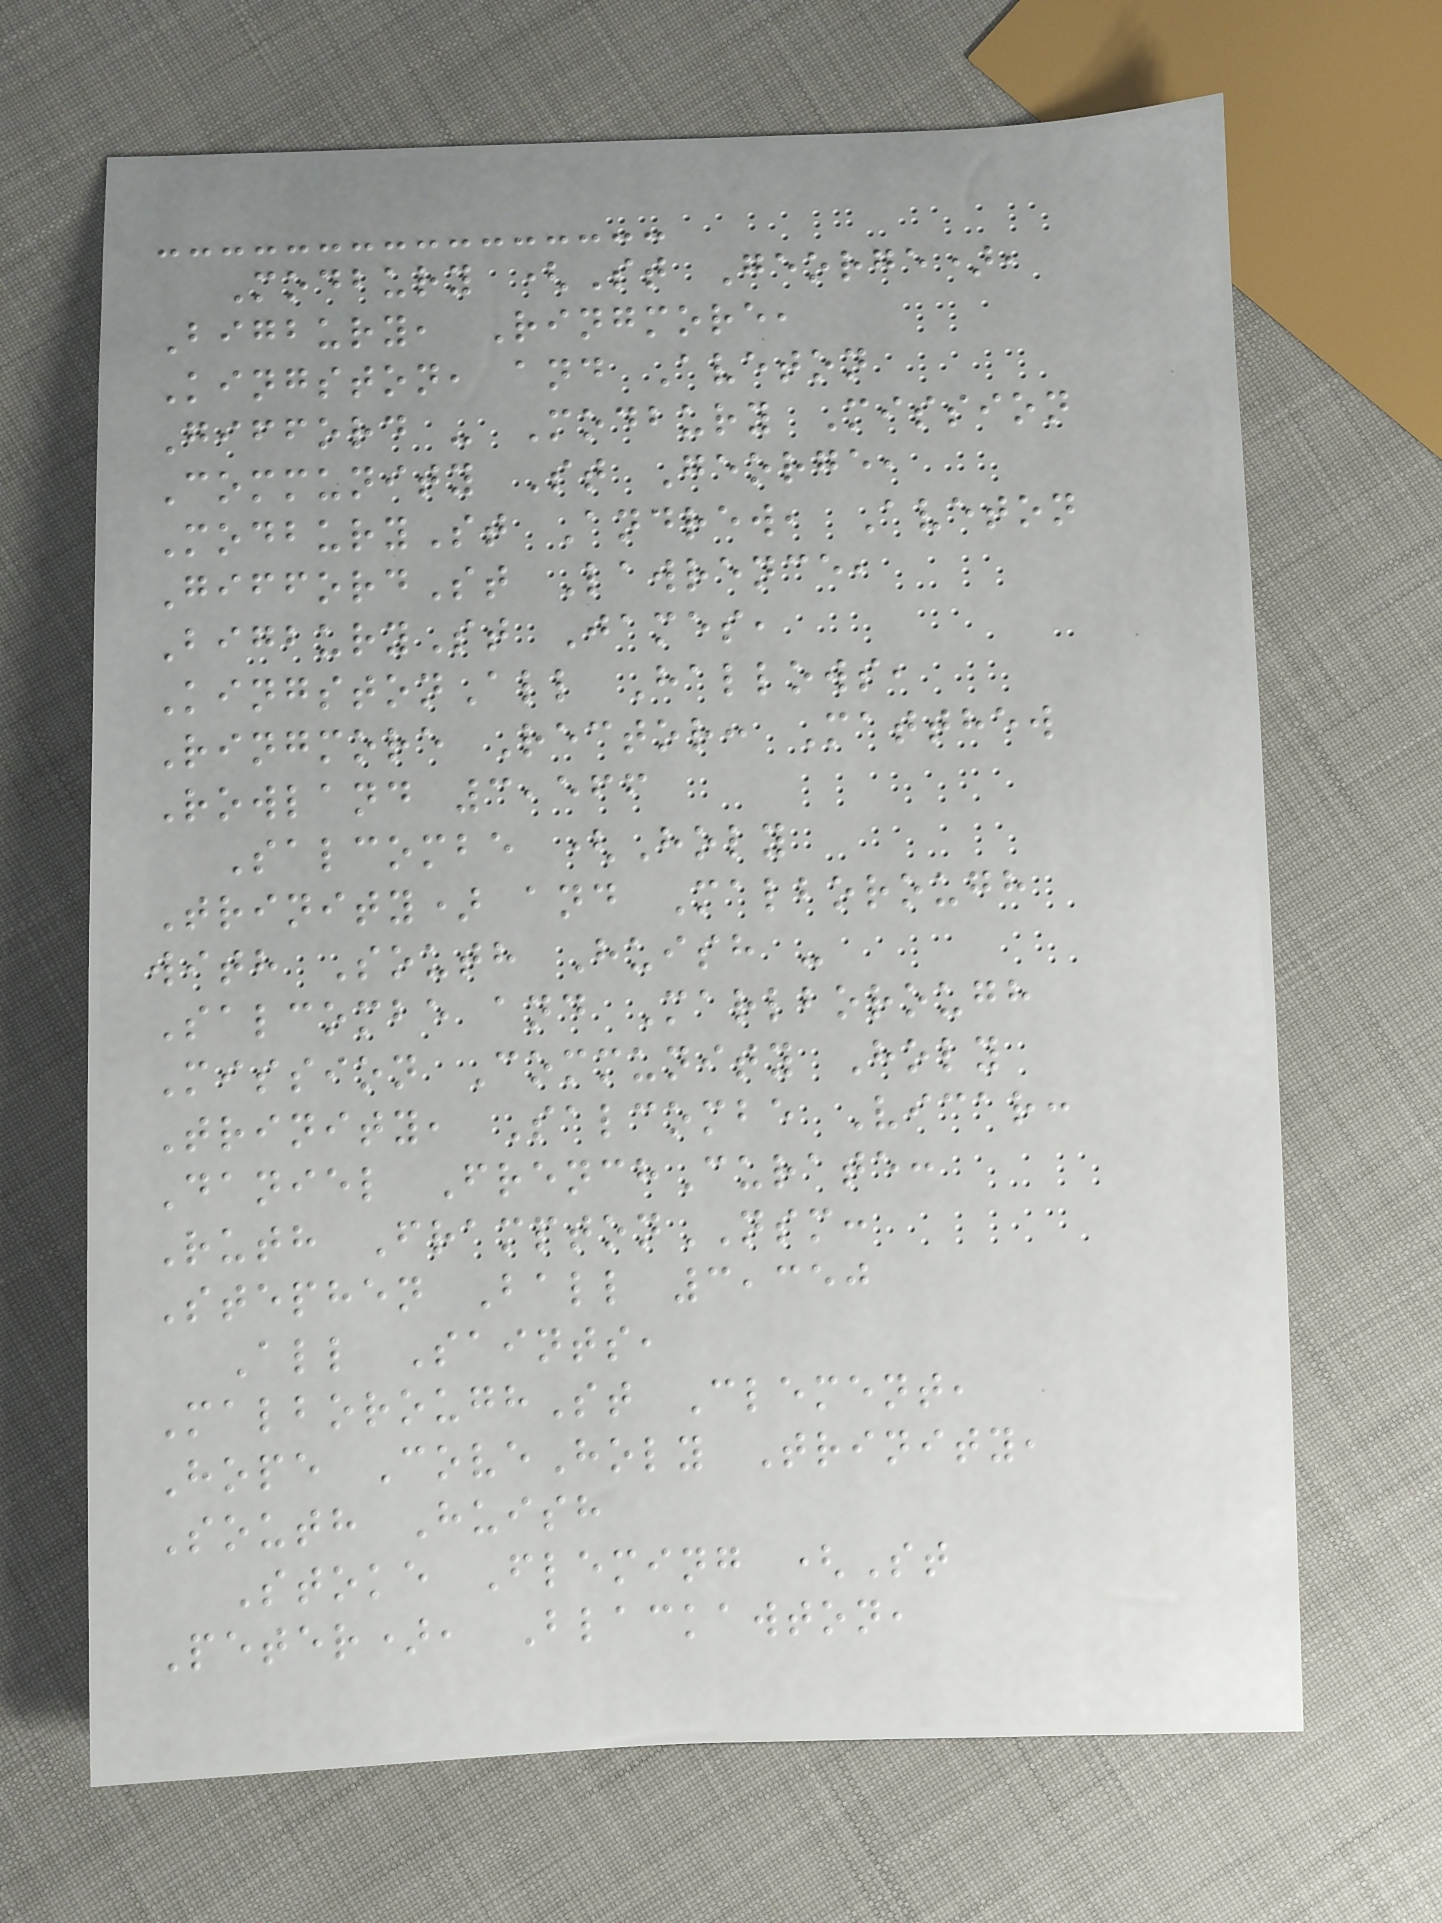Modbury (St George),
Bigbury, Ringmore,
Kingston, and Aveton
Gifford - Modbury Mission
Community St George,
ModburySt Andrew, Aveton
GiffordSt Lawrence,
BigburySt James,
KingstonAll Hallows,
Ringmore Rector: Matthew
Rowland 3,566
Salcombe (Holy
Trinity) and Malborough
with South Huish -
Salcombe and Marlborough
Mission Community Holy
Trinity, Salcombe Vicar:
Daniel FrenchCurate:
Ruth FramptonNSM:
Stephen Ball 3,350
All Saints,
MalboroughSt Clement,
Hope CoveHoly Trinity,
South Huish
Stoke Fleming (St
Peter), Blackawton,
